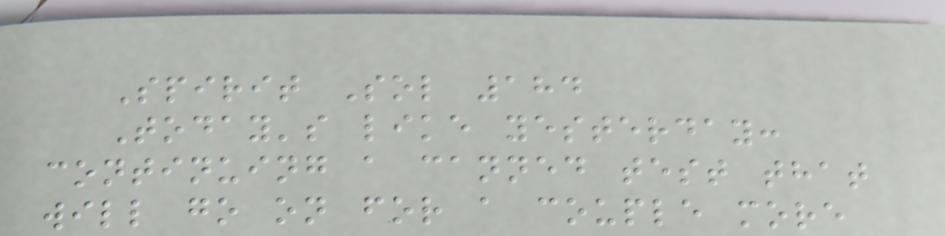Spirit Sol 184
Today's like yesterday:
continuing a canned test that
will go on for a couple more
